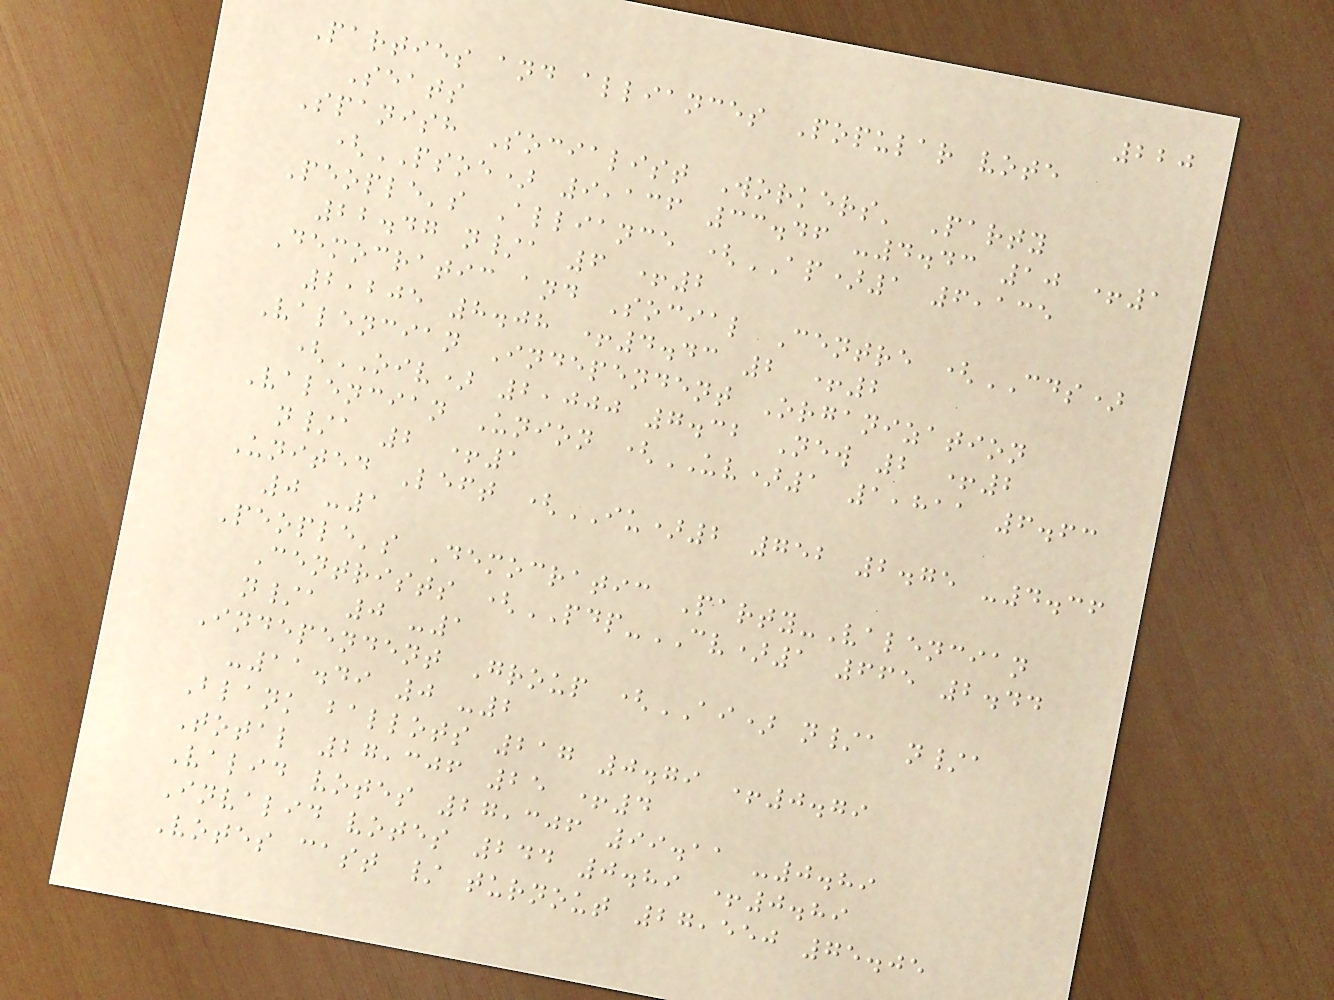220
Parties and alliances Popular vote
Seats
Spanish Socialist Workers' Party
(PSOE) 9,136 33.46 -4.43 10 +1
People's Alliance (AP)1 6,135
22.47 n/a 6 +2
Democratic and Social Centre (CDS)
2,205 8.08 +4.43 2 +2
Valencian Independent Organization
(OIV) 2,000 7.32 New 2 +2
Valencian Union (UV)1 1,811 6.63
n/a 2 +1
United Left (IU)2 752 2.75 -4.36
0 -1
People's Democratic Party-Valencian
Centrists (PDP-CV)1 665 2.44
n/a 0 -1
Independent Group (AI) n/a n/a
-11.49 0 -2
Blank ballots 217 0.79 +0.79
Total 27,306 25 +4
Valid votes 27,306 99.11 -0.89
Invalid votes 244 0.89 +0.89
Votes cast / turnout 27,550 75.05
